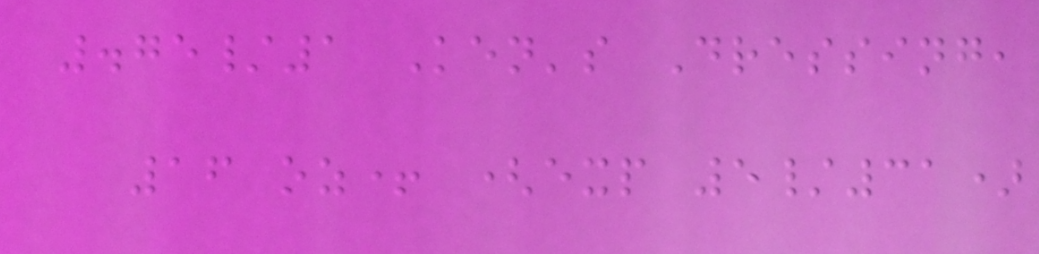.75/1 Ken's Dressing,
16 oz+ (exp 5/31)
